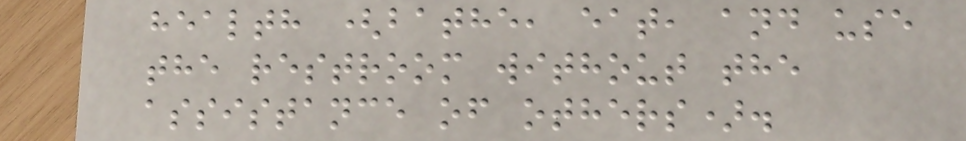health (bathe, eat, and use
the restroom without the
assistance of others).
